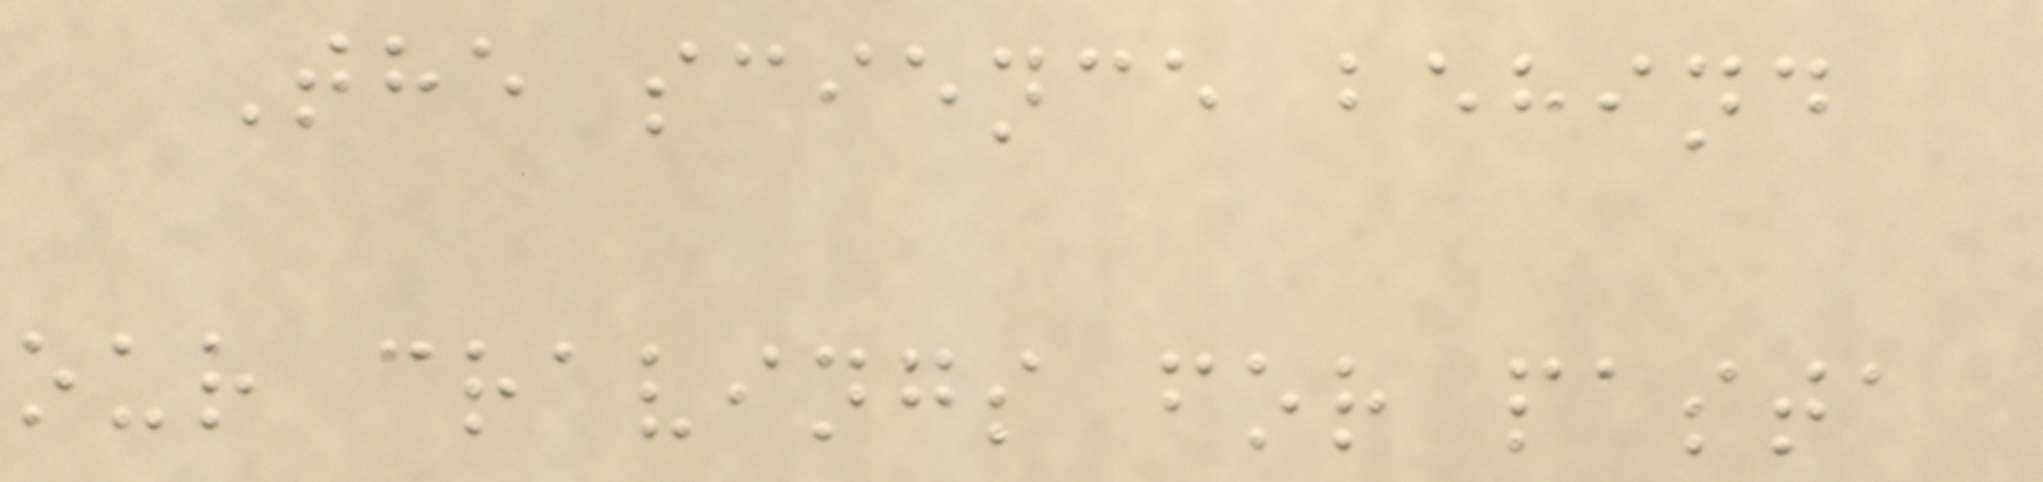The science behind
our cravings for pasta
